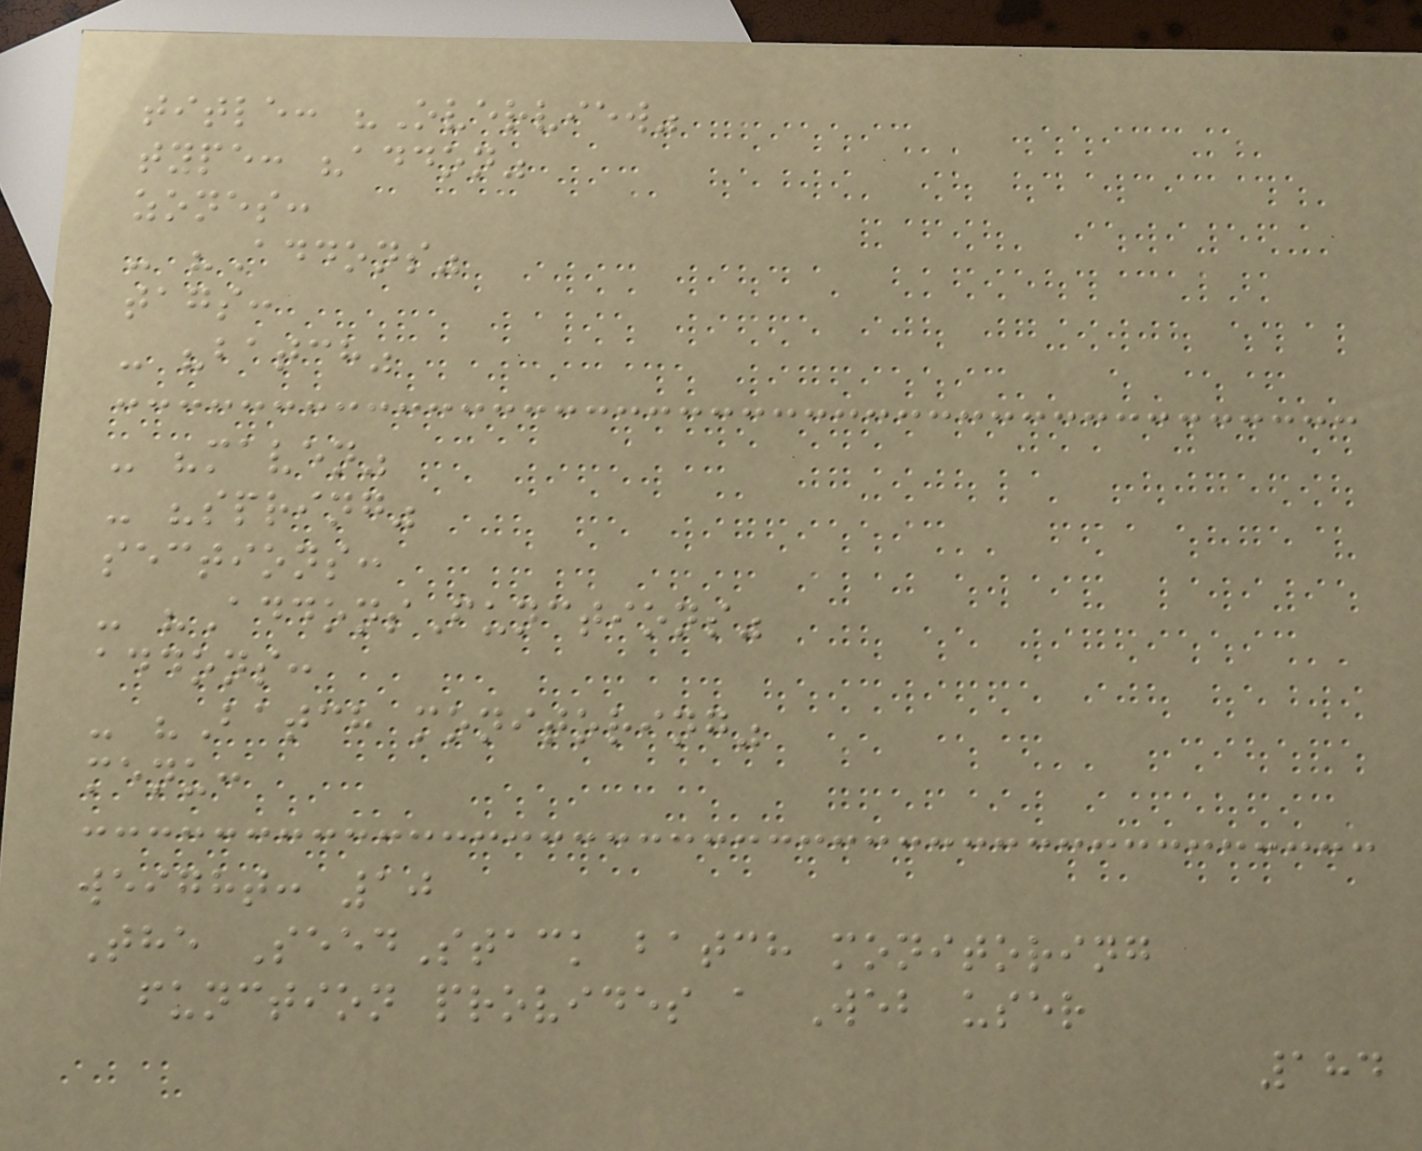title: "Overview"
type: "addon"
zones:
- "Addons"
tags:
- "batch"
- "maven"
- "spring"
sections:
- "AddonsFunctions"
addons:
- "Batch monitoring"
menu:
weight: 10
The SeedStack batch monitoring
function provides a Web user
184
